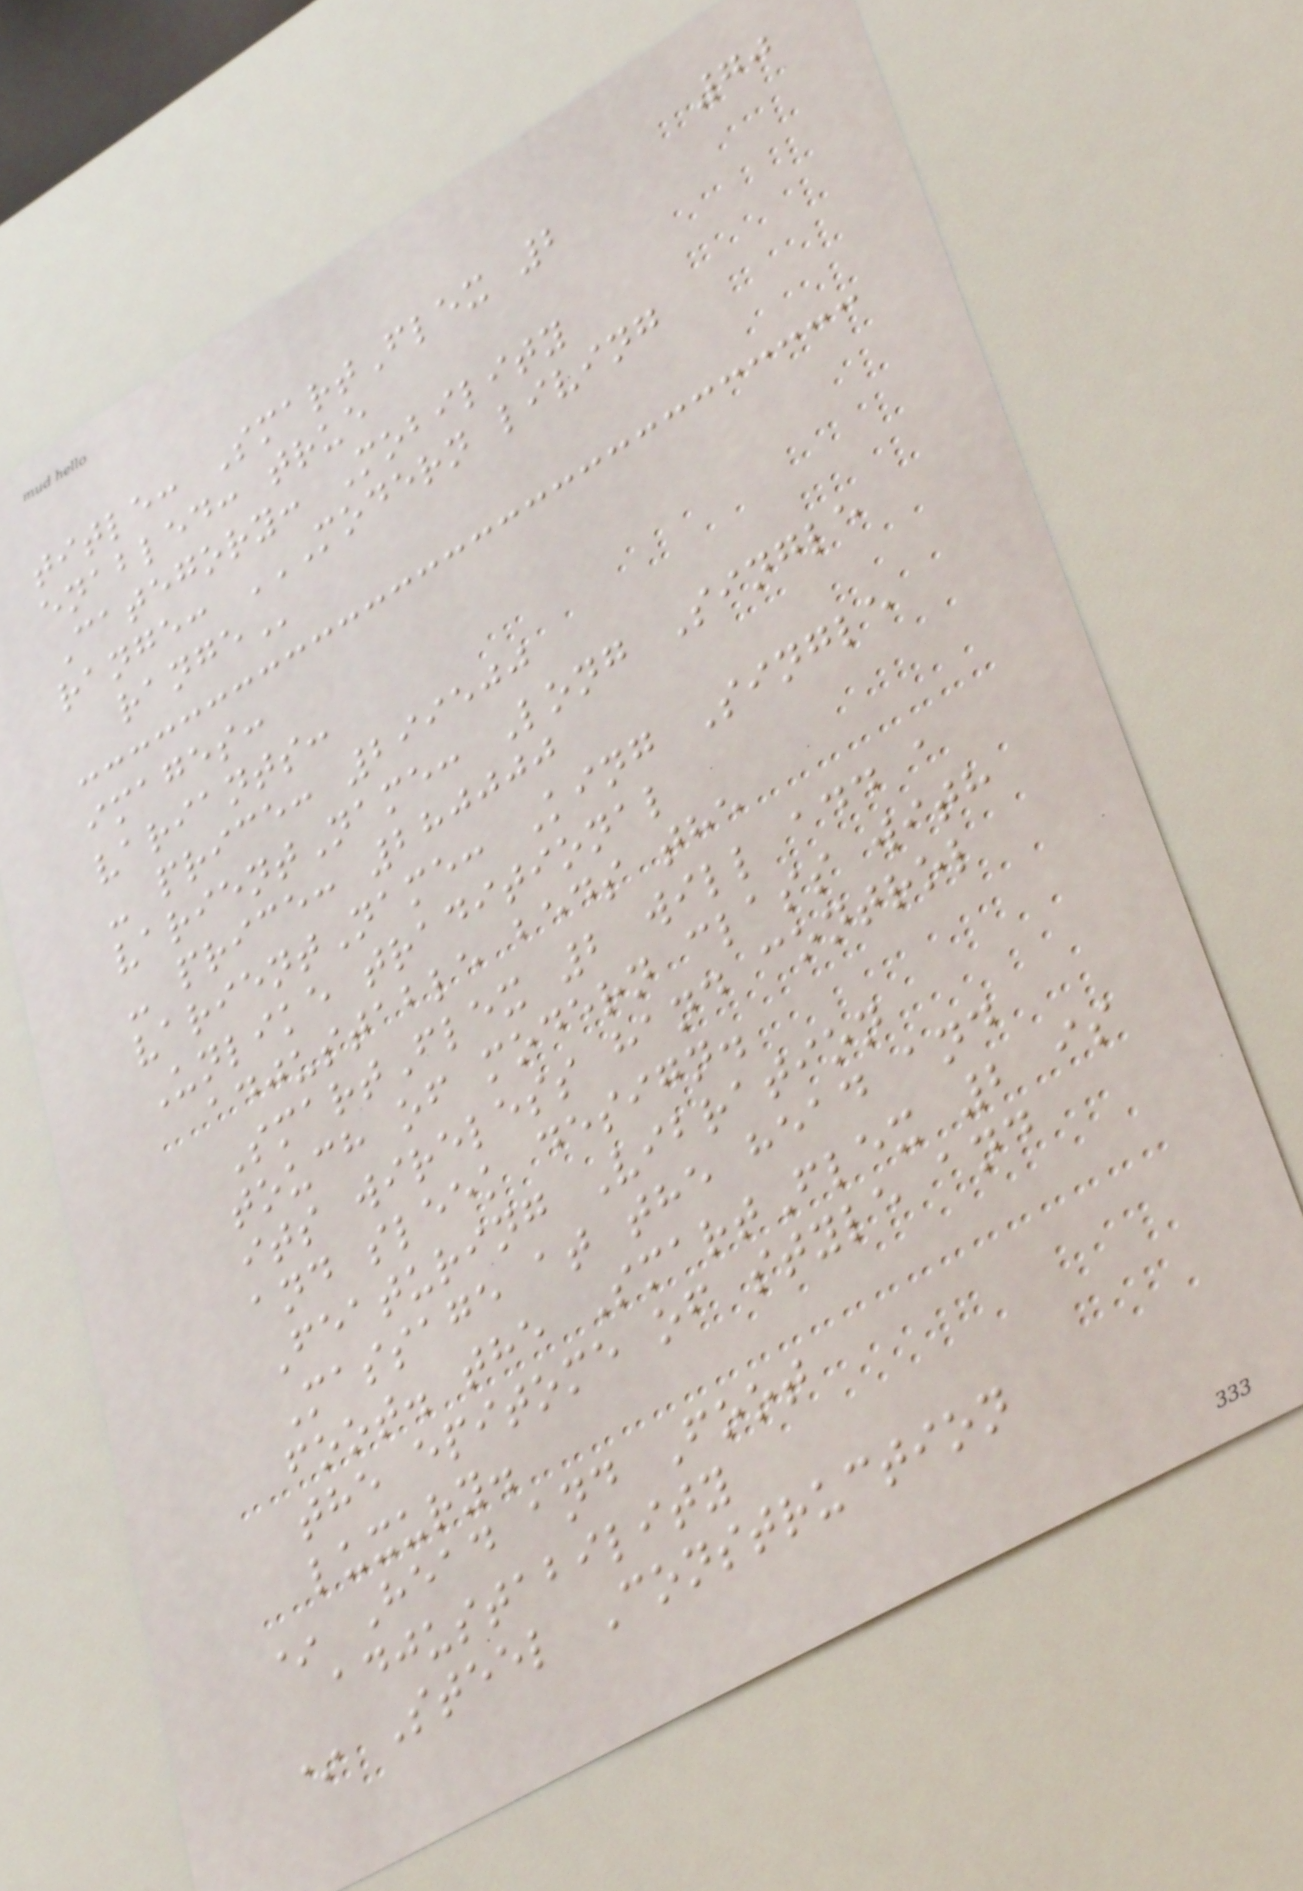70
title: SmartFlex 2
enabled: true
Category: Mobility
range: MODERN LIVING
RANGE
images:
variants:
- price: 299500
varientName: Long Single
- price: 280000
varientName: King Single
Unlike traditional
adjustable beds the
SmartFlex 2 will add a
touch of modern class with
its wireless hand control
and sleek design.
Featuring Vibration
Massage at the head and
foot. the SmartFlex 2 is
the epitome of style and
luxury.
* Head and Foot
adjustability
* Steel Construction
